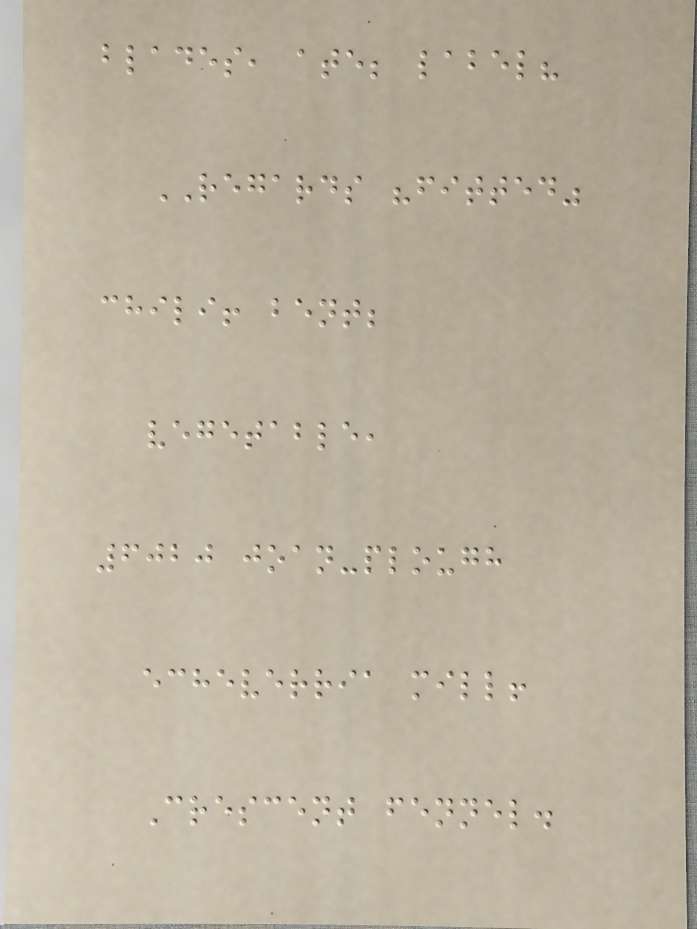blades, ate; label?
REGARDS "fitted"
chili! bent;
vegetable,
6020 joan-plough
echeverria mill!
Crescent fennel.
